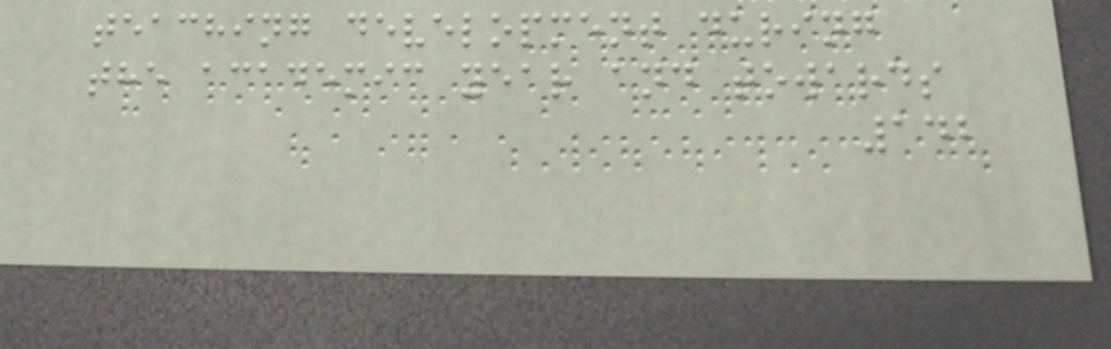teaching development during
the academic year and towards
142
